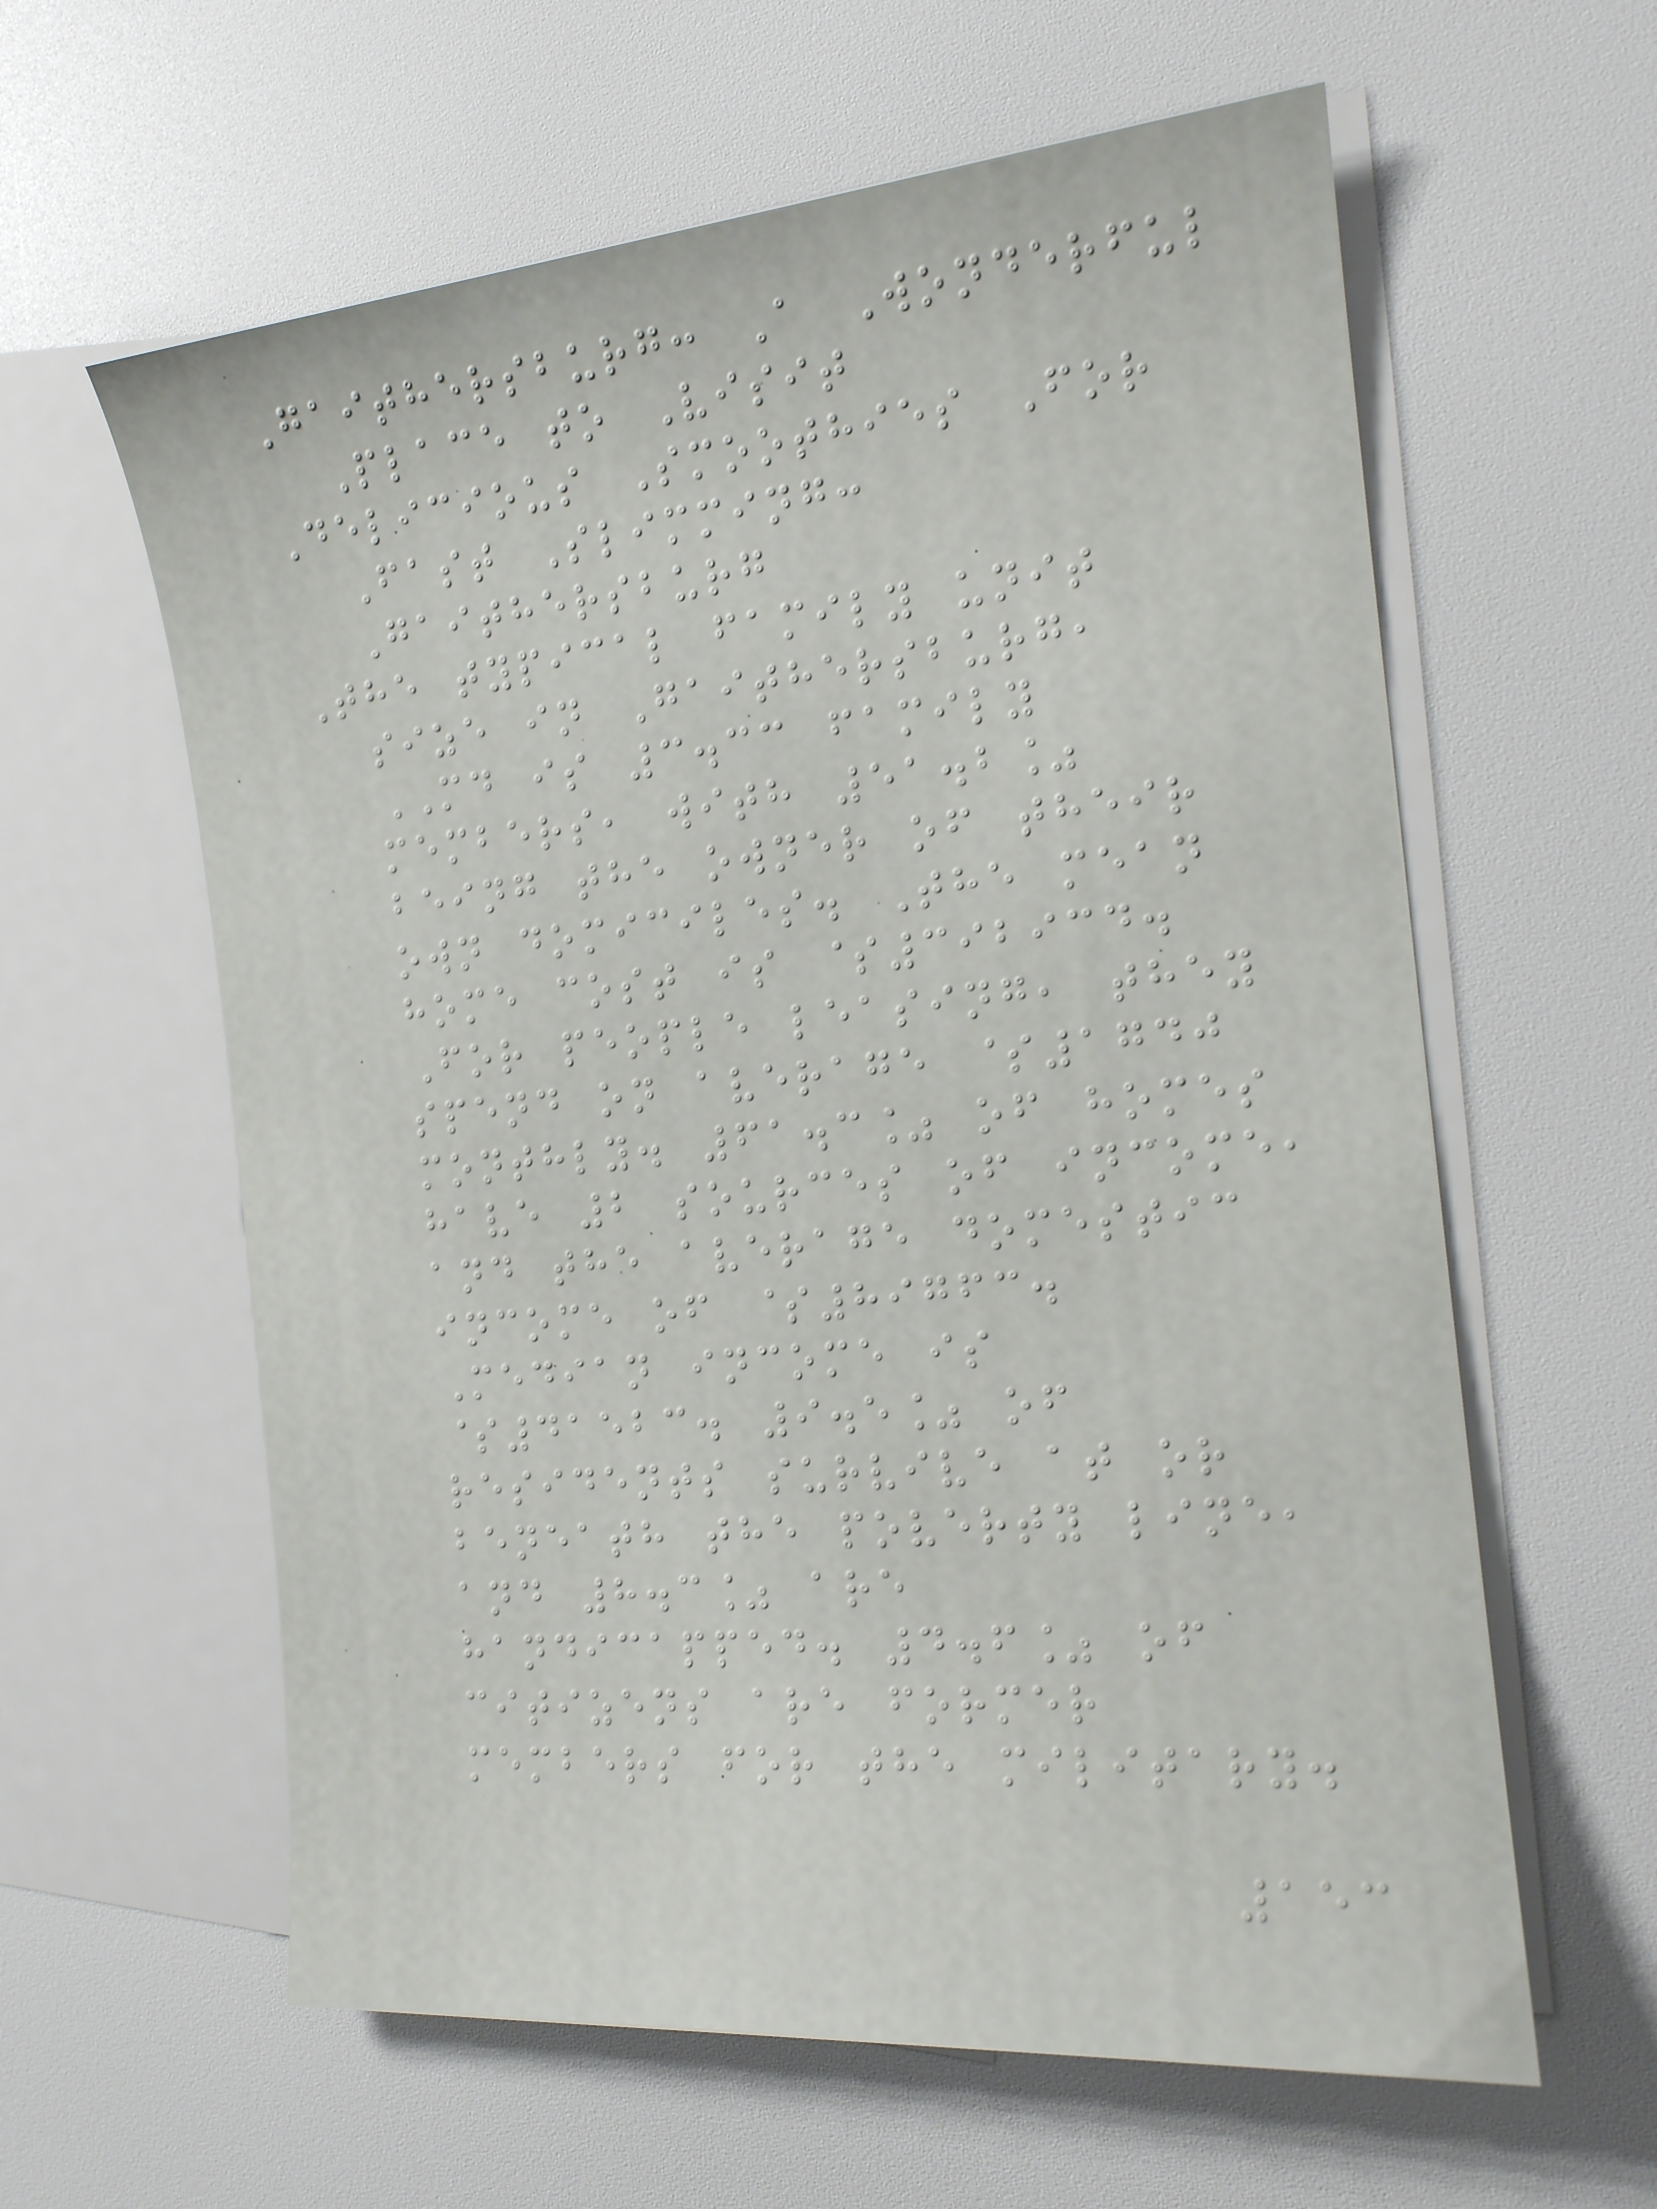Gaithersburg: A Wonderful
Place to Visit
Delicious Smoothies For
Fast Slimming:
Gaithersburg
The typical family unit
size in Gaithersburg,
MD is 3.33 family
members, with 51.2%
being the owner of their
own domiciles. The mean
home cost is $392934.
For people leasing, they
spend on average $1740
monthly. 61.3% of homes
have 2 sources of income,
and the average domestic
income of $89763.
Median income is
$41523. 9.5% of
residents survive at or
beneath the poverty line,
and 8.3% are
handicapped. 4.6% of
citizens are former
members for the military.
153
